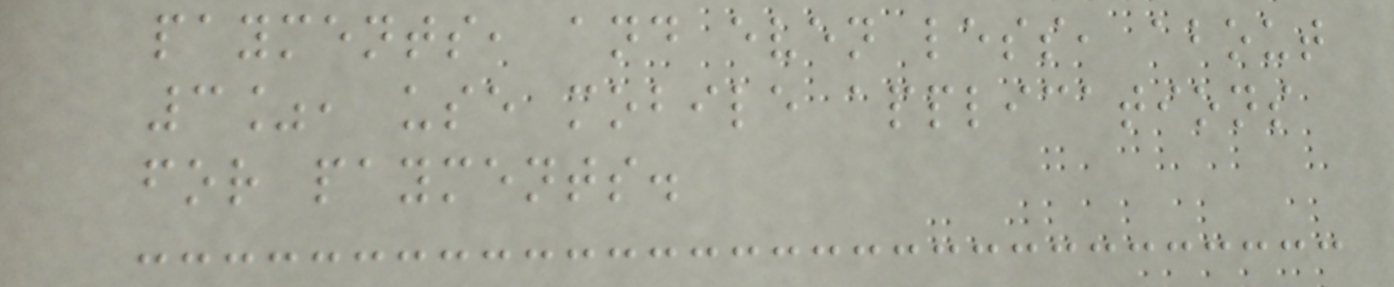payments, and even less, about
3%, use mobile applications
for payments.
